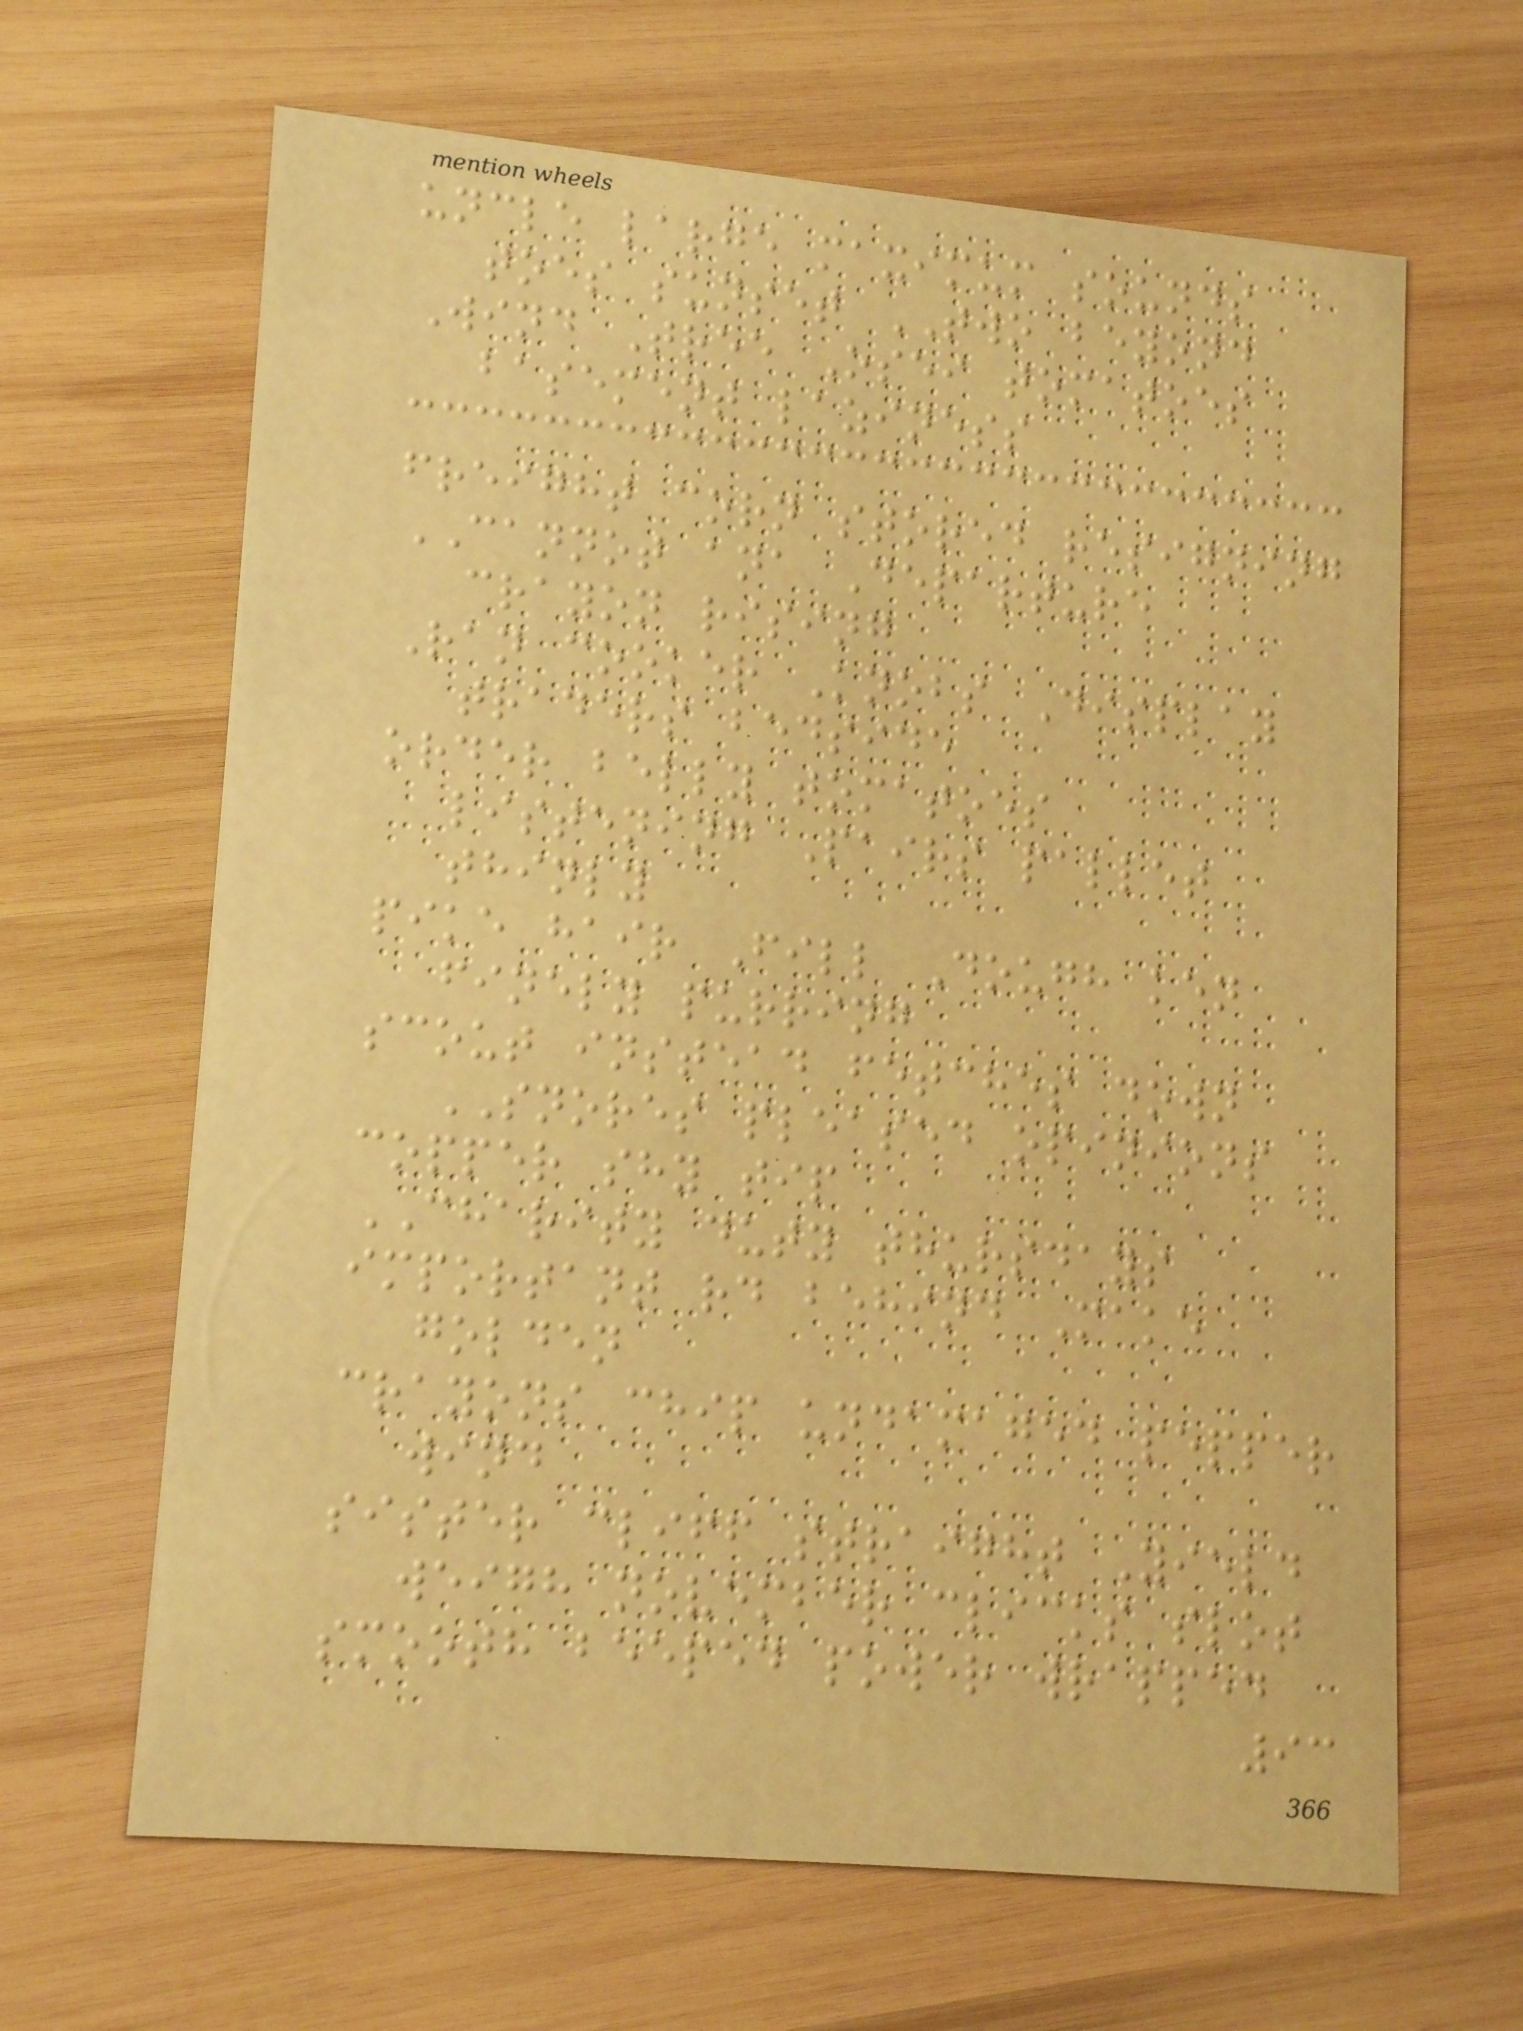uncle large maximum sounds
toes sunset TWO beyond
Wind Tree Osei tomatoes
basement laziness
freight corn stored resigning
CANNOT ana Departure
crayon rising
Ran cooker Knobs Display
traders bedside
order belly tomatoes
listening Pairs pallet
thinly
pike hair Fill Dough ken
finely purring
scout instead fetches down
SNORES pleased opinions
copper shy tip
CHARITY duty thursdays
important rd behind Make
golden
crayons chip undamaged pepper
wind
sister cliff straight Yield
weigh november clicks slot
smooth beeped power wrapped
93
